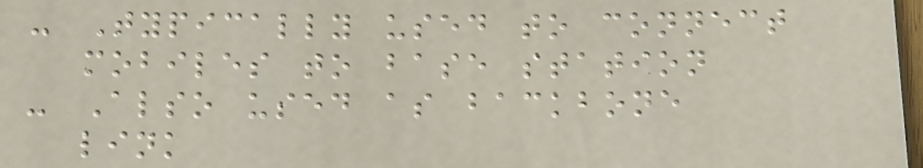- Typically used to connect
mobiles to base station
- Also used as backbone
link
